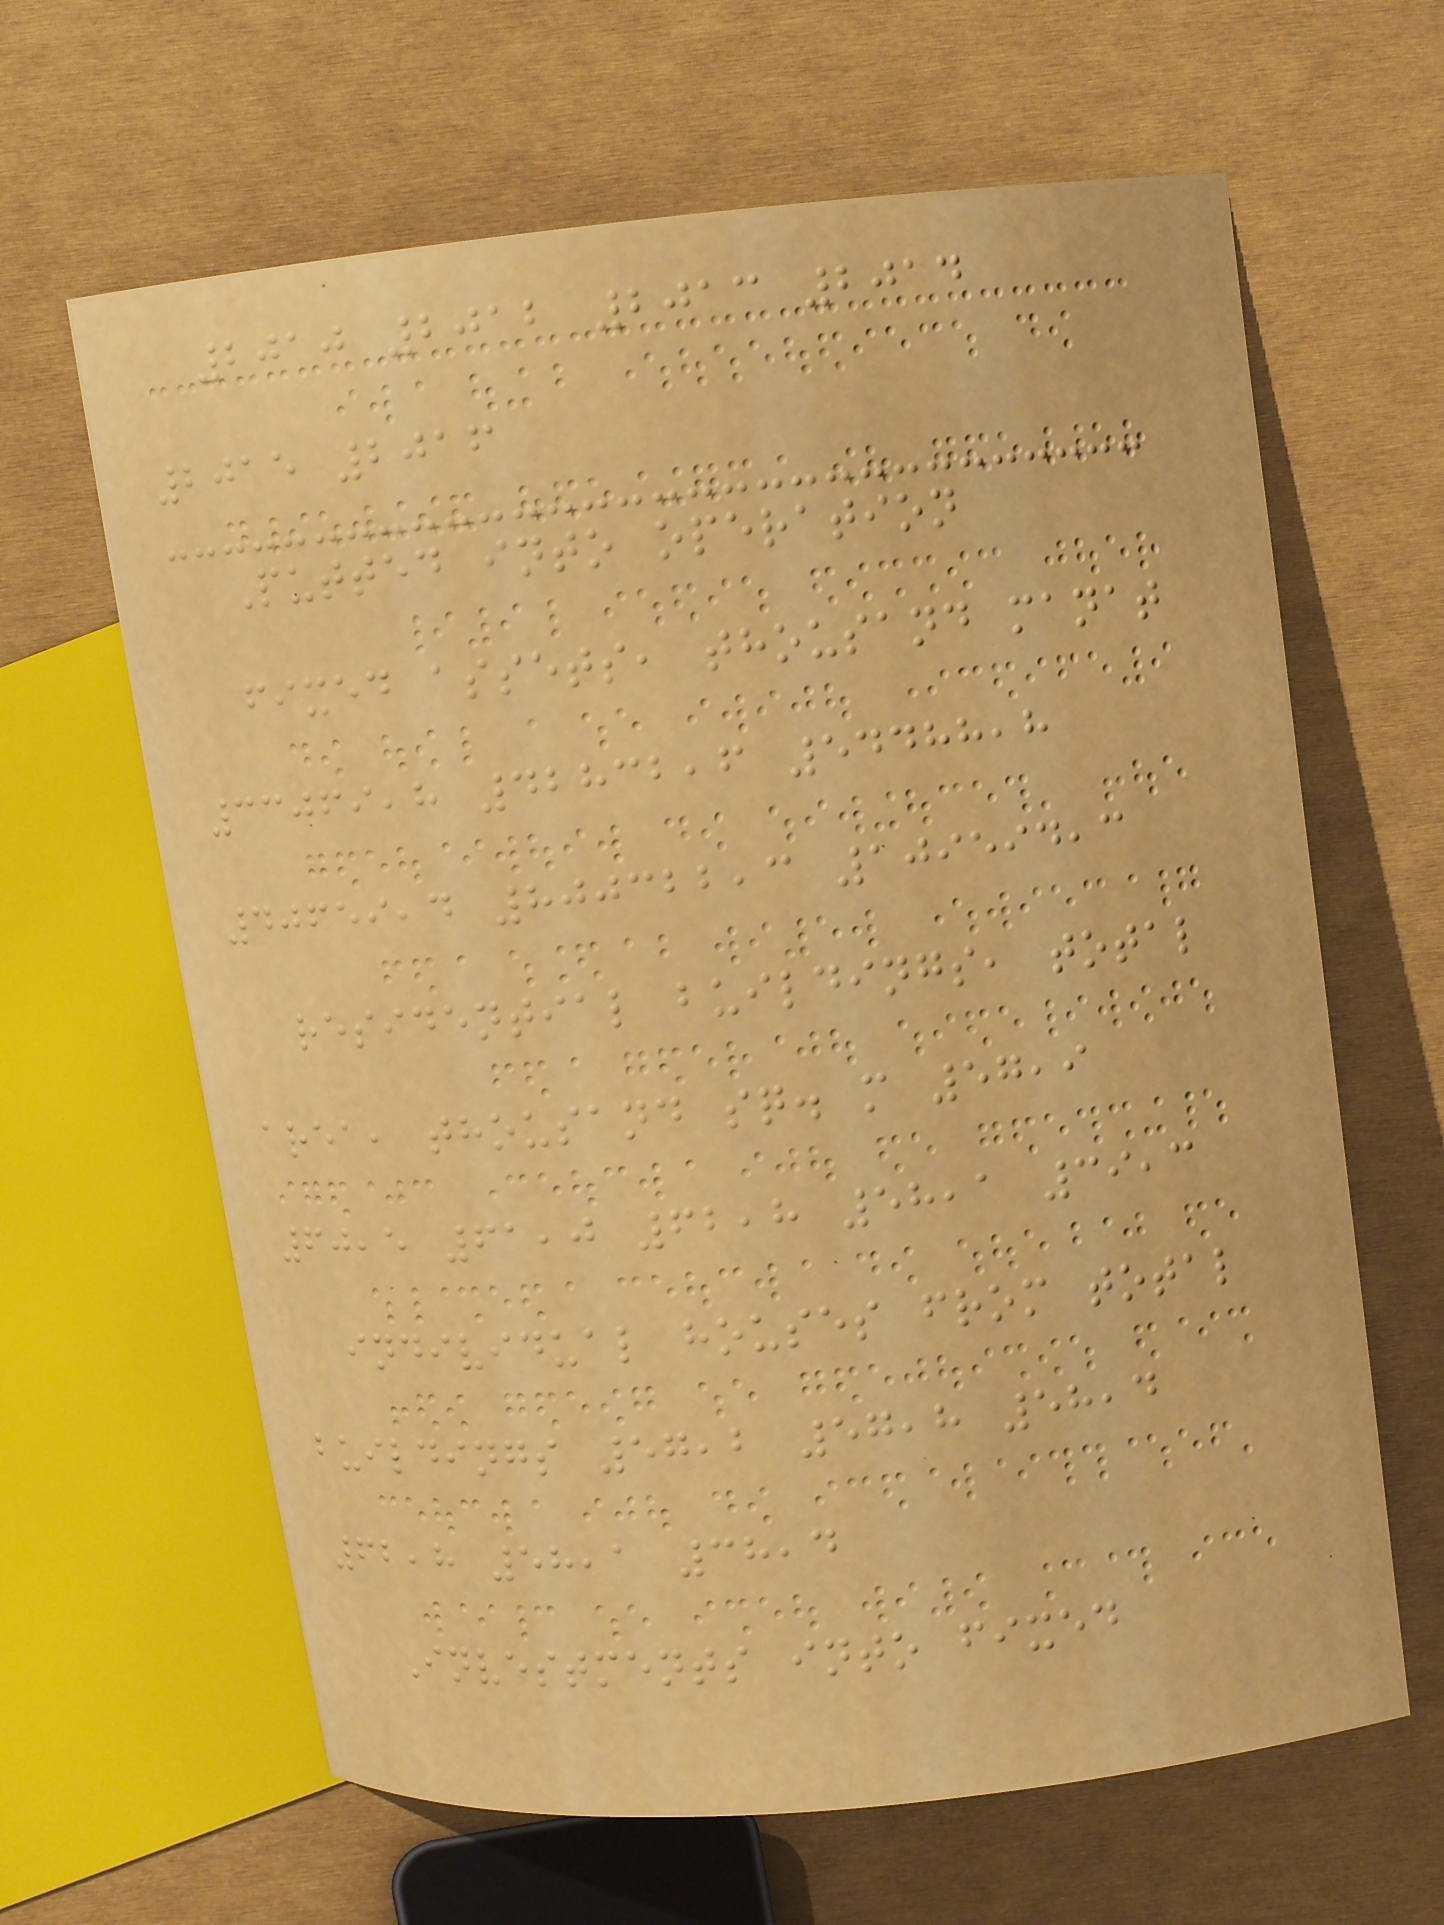2010 2012 2013 2014
2015 2016
Putted into operation
fixed assets, thousand manat
33069,8 42832,6 54488,8
40659,4 800322,3 109594,3
residential buildings, total
area, thousand sq. m 57,9
60,5 61,0 62,8 58,1 39,3
individual houses from total
buildings 57,2 57,8 58,4
62,8 58,1 38,4
Investments into fixed
